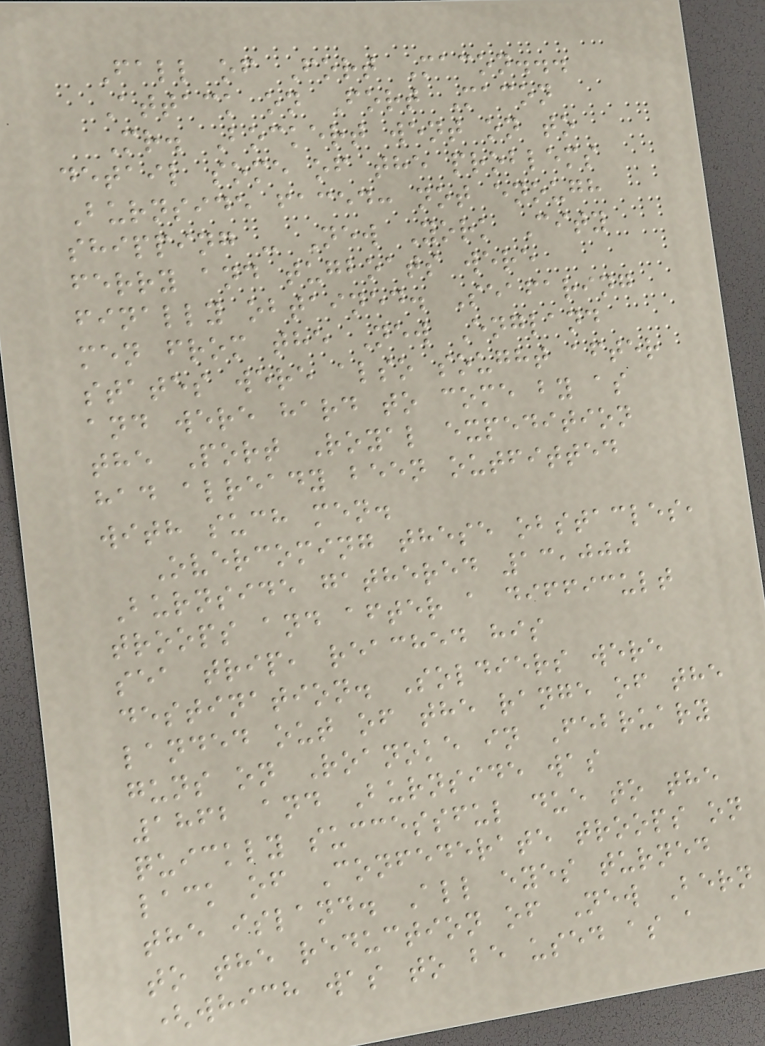Fall of Fort Macon...
Attack on Fort Macon
Mr. Bockert went on to
detail some of the problems
Burnside faced: not enough
shipping - New York City
ferry and tugboats were
finally obtained. Seafaring
men from the New England
states were also sought after
and were hard to come by as
the Port Royal expedition
had already been outfitted
with such men.
Overcoming these obstacles,
Burnside gathered 13,000
troops and after a difficult
sea trip, reached his
destination. Soldiers were
landed out of the range of the
guns on Roanoke in February
1862 and Burnside was
quickly successful due to the
lack of Confederate troops on
the island. All eyes turned
to the reduction of New Bern
(which was to be used as a
